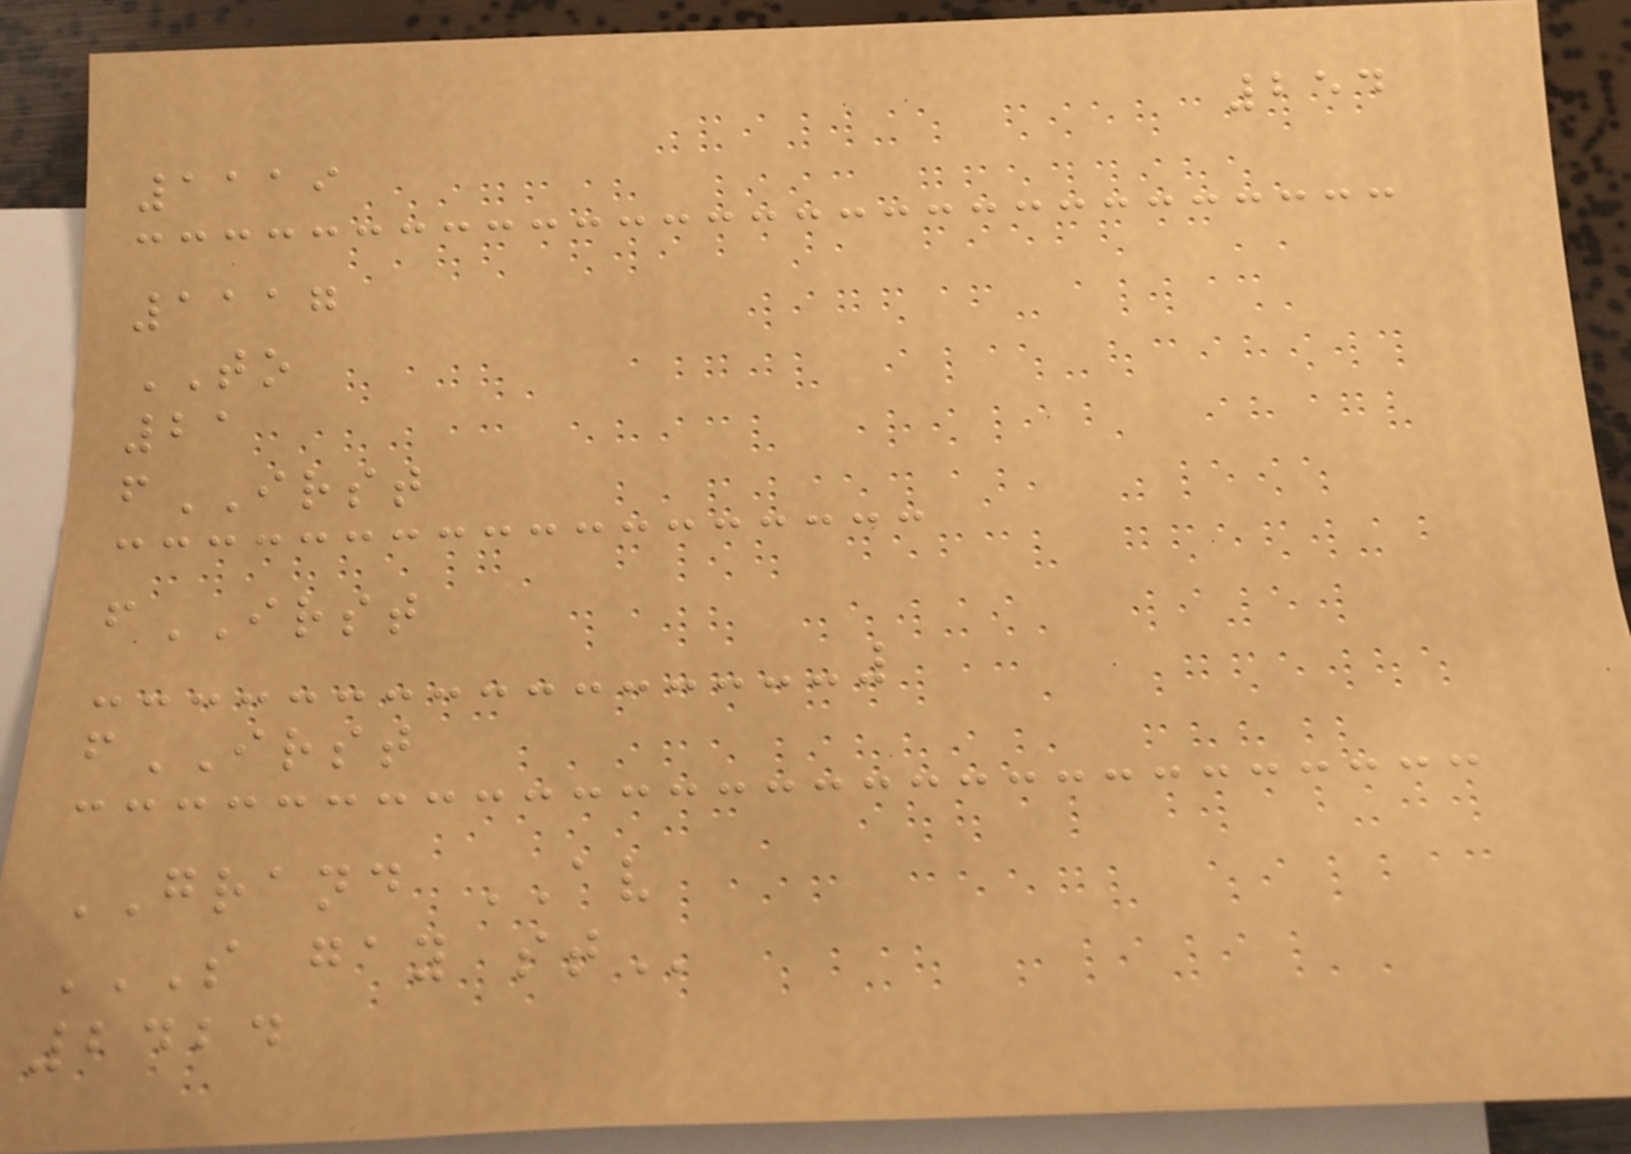254
1119
1117
TO
21
fIRST
fIRST
fIRST
GRAND AV
S GAY ST
2424
